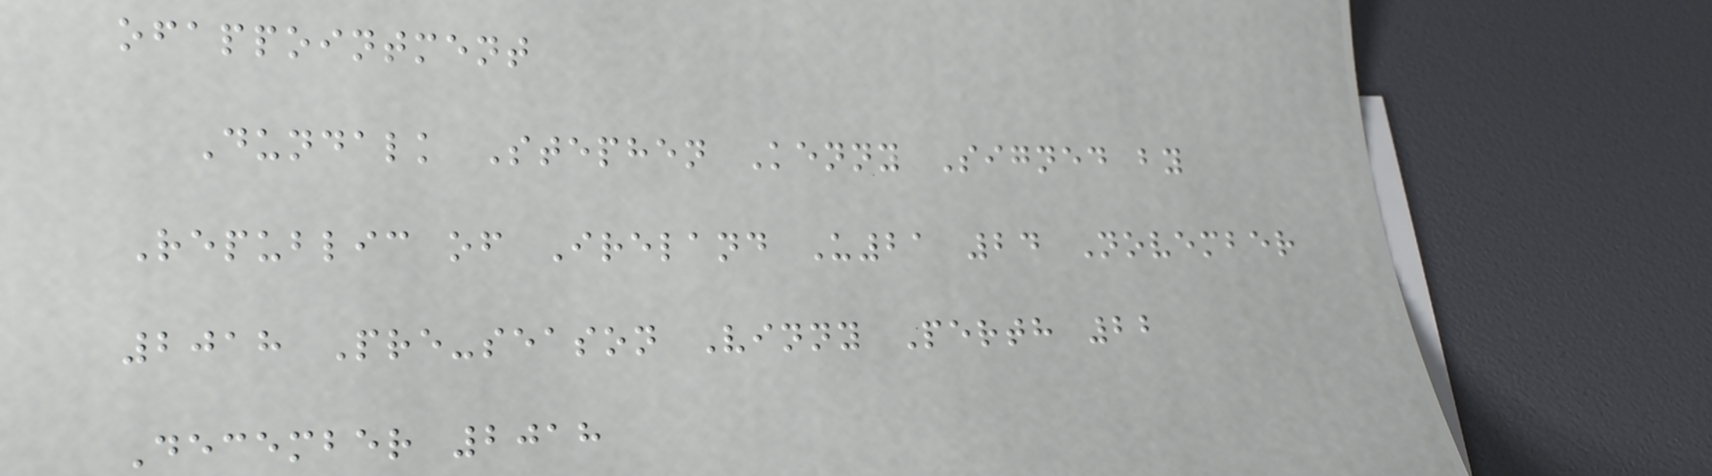ofappointment
Dundalk Stephen Kenny Signed by
Republic of Ireland U21 24 November
2018 Pre-season Vinny Perth 22
December 2018
